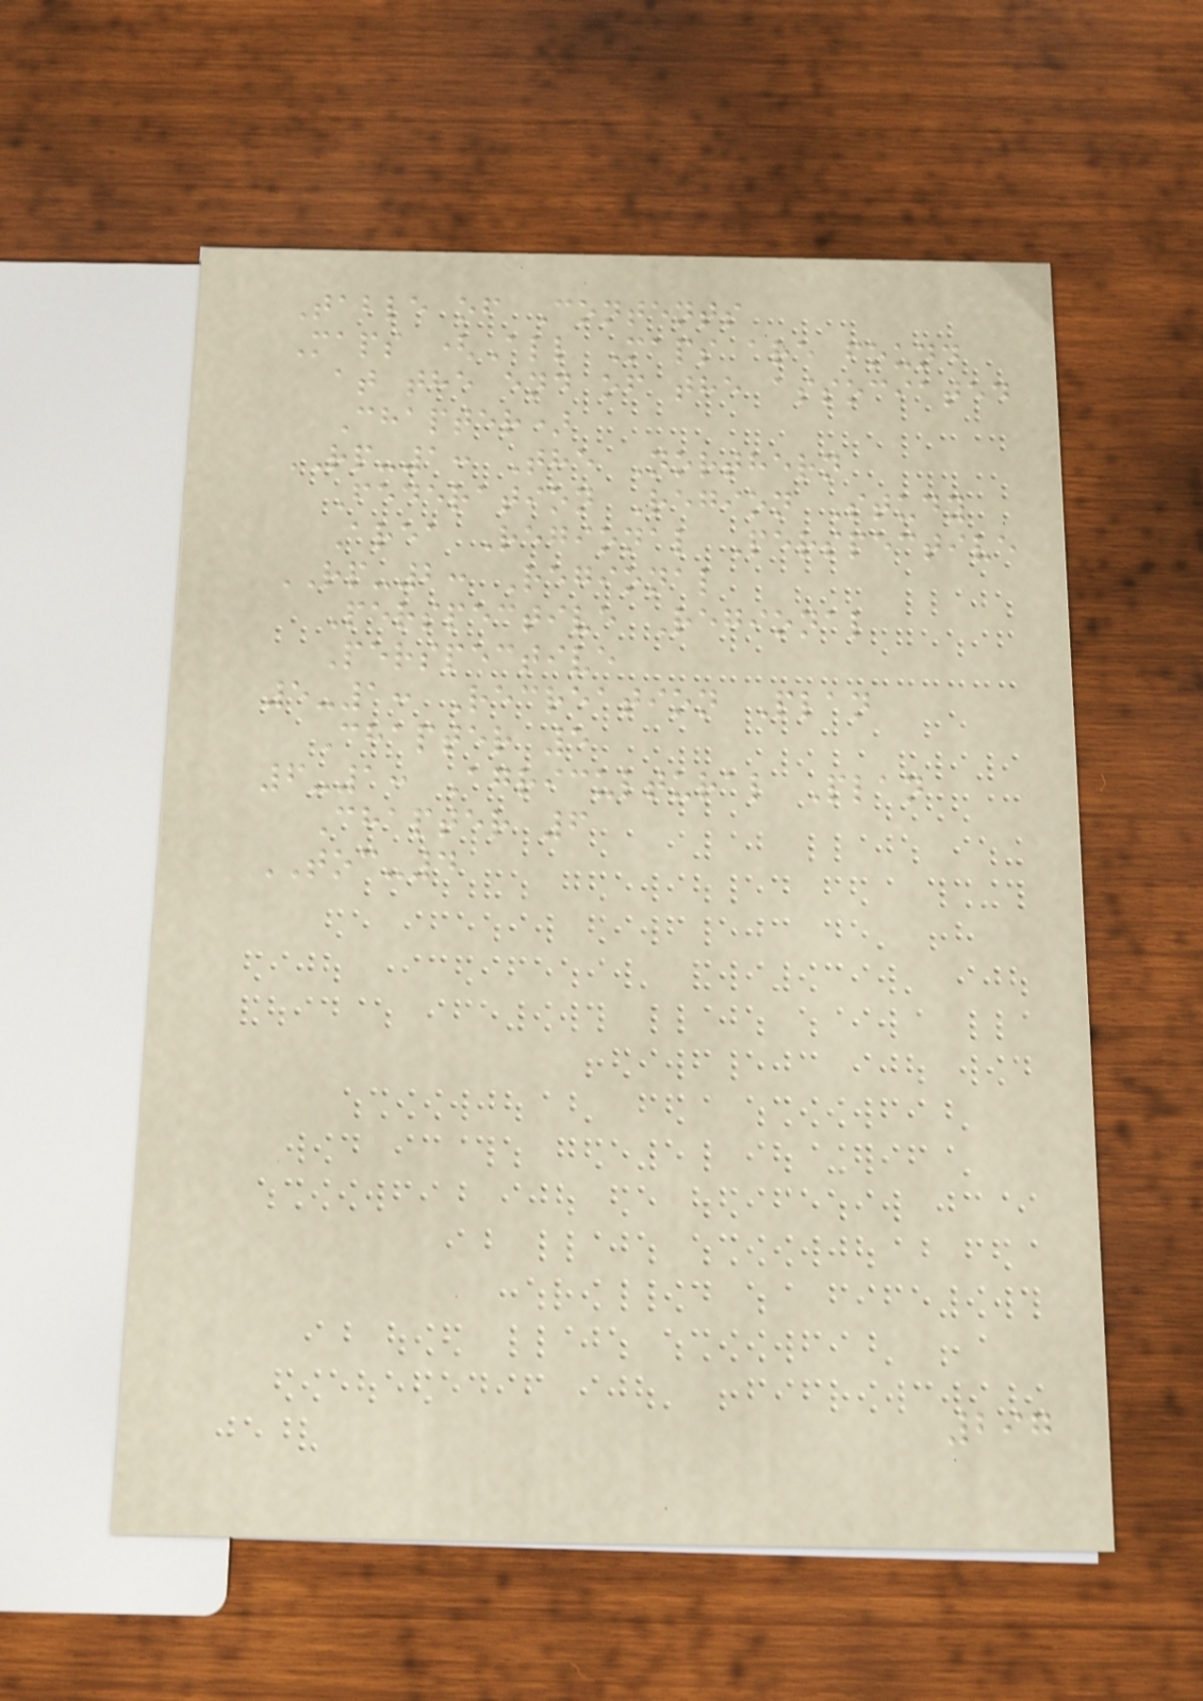Table of Contents
Maps (All Maps are found
at the end of the associated
Chapter)
RP-1: The Northern
Federation Region Study
Area Regional Perspective
RP-2: Regional
Perspective Regional
Perspective
5-1: Recreation Plan
Chapter 5
6-1: Agricultural Plan
Chapter 6
TOC-4
297
